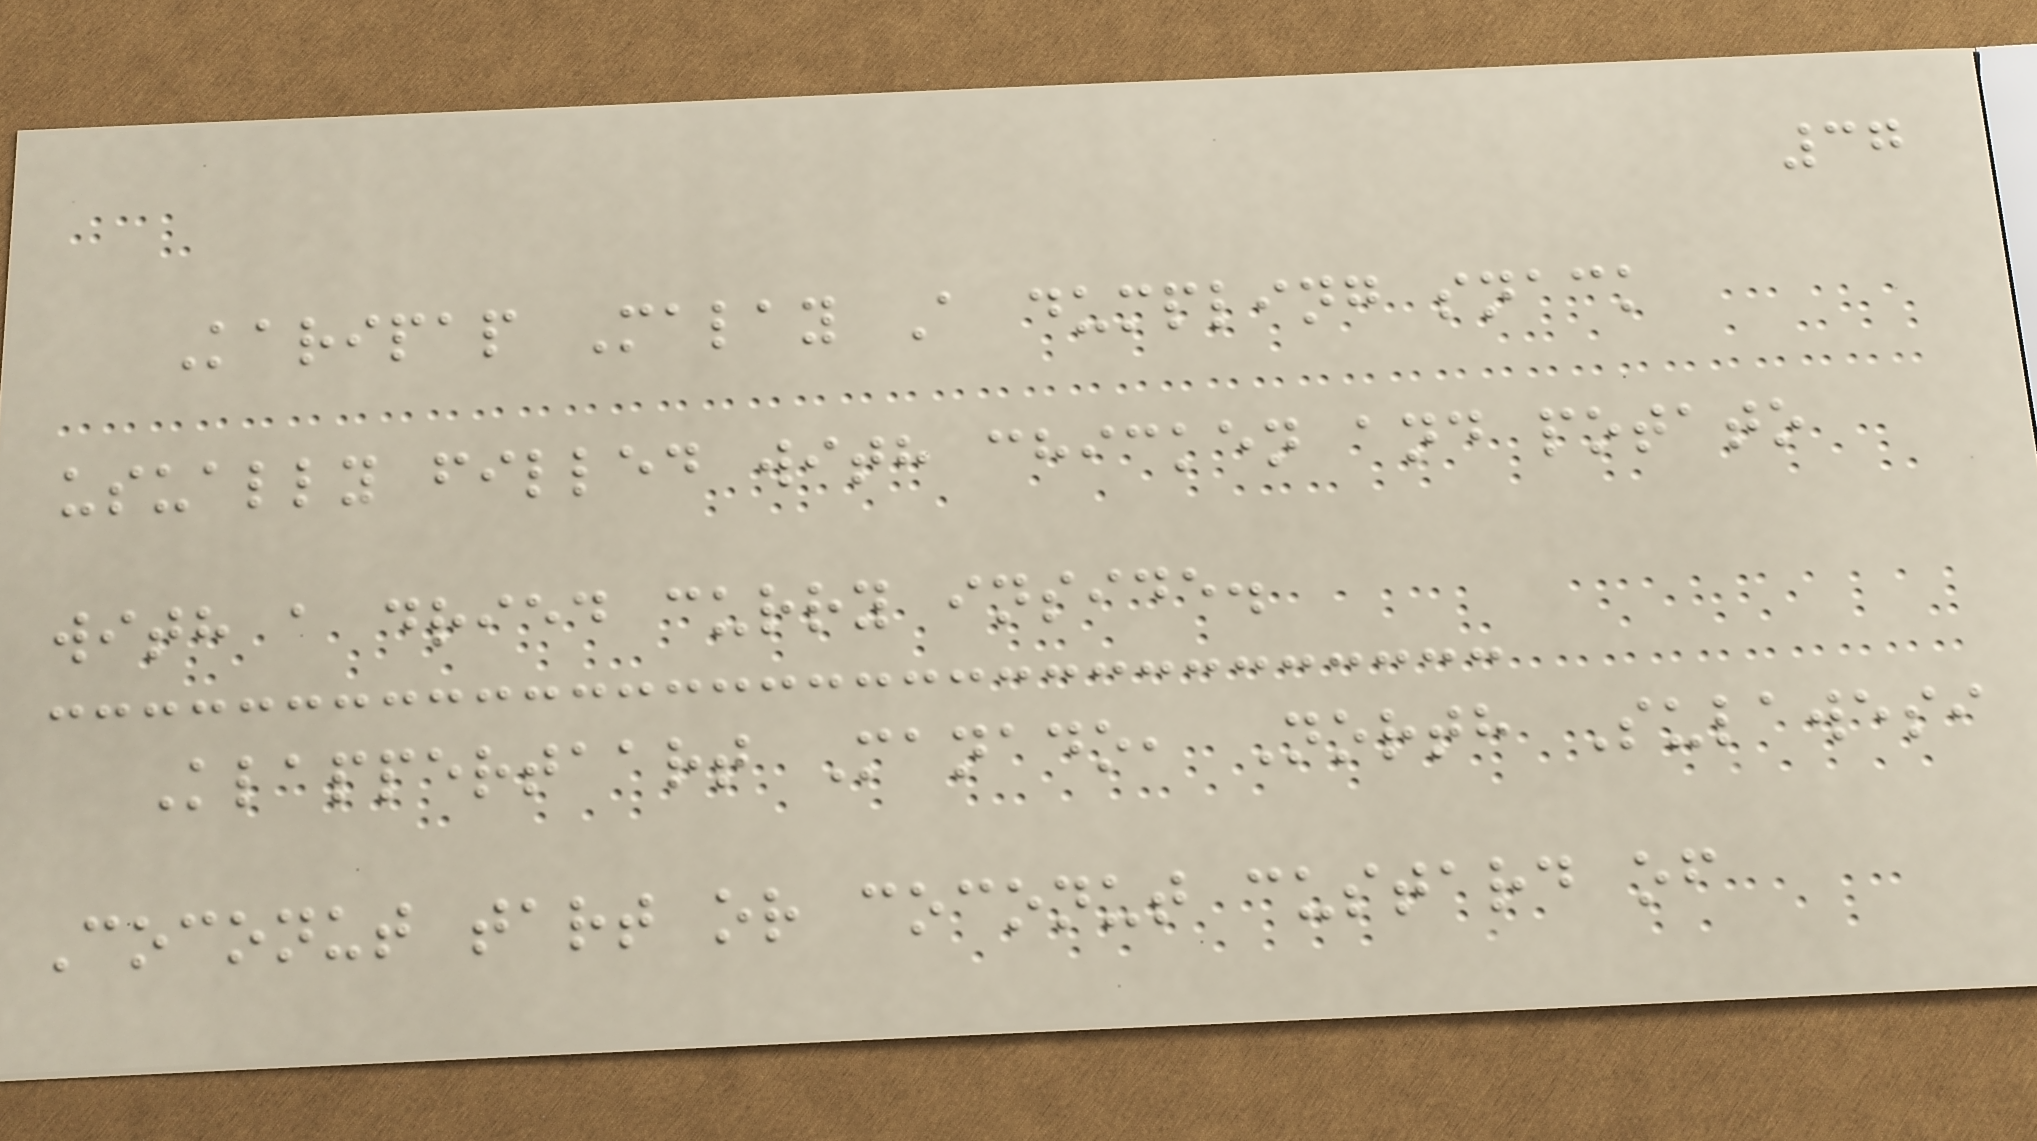37
Karipap Malay A dumpling snack
usually filled with chicken and potato
with a dried curry inside.
Klappertaart Manado, North Sulawesi
Coconut tart or coconut custard of
